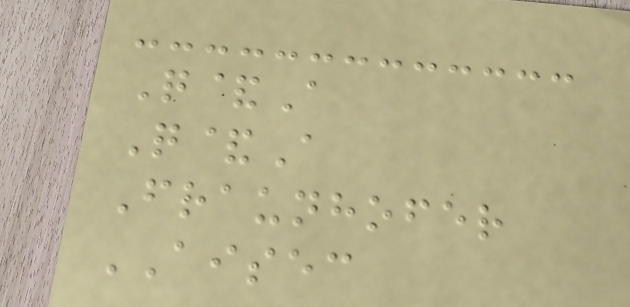Q&A
Q&A
Fraunhofer
AISEC
